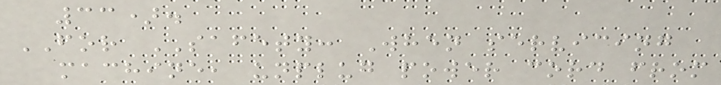33).
FOR SAFETY: When servicing
machine, unplug power cord from
